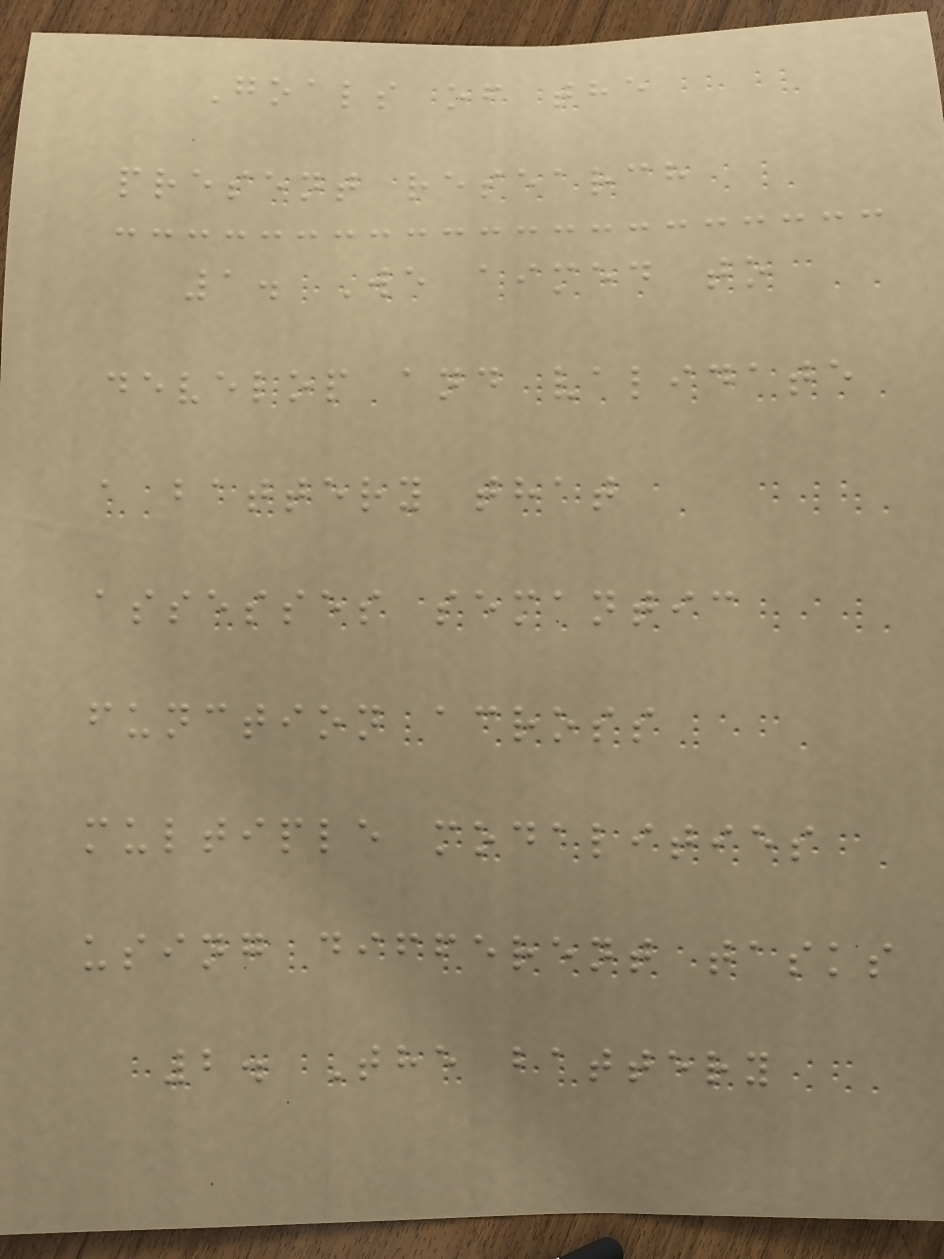Goals of the
present research
1. We aimed to
develop and validate
a battery that
assesses semantic
function across
multiple modalities
using different tasks
2. The battery
